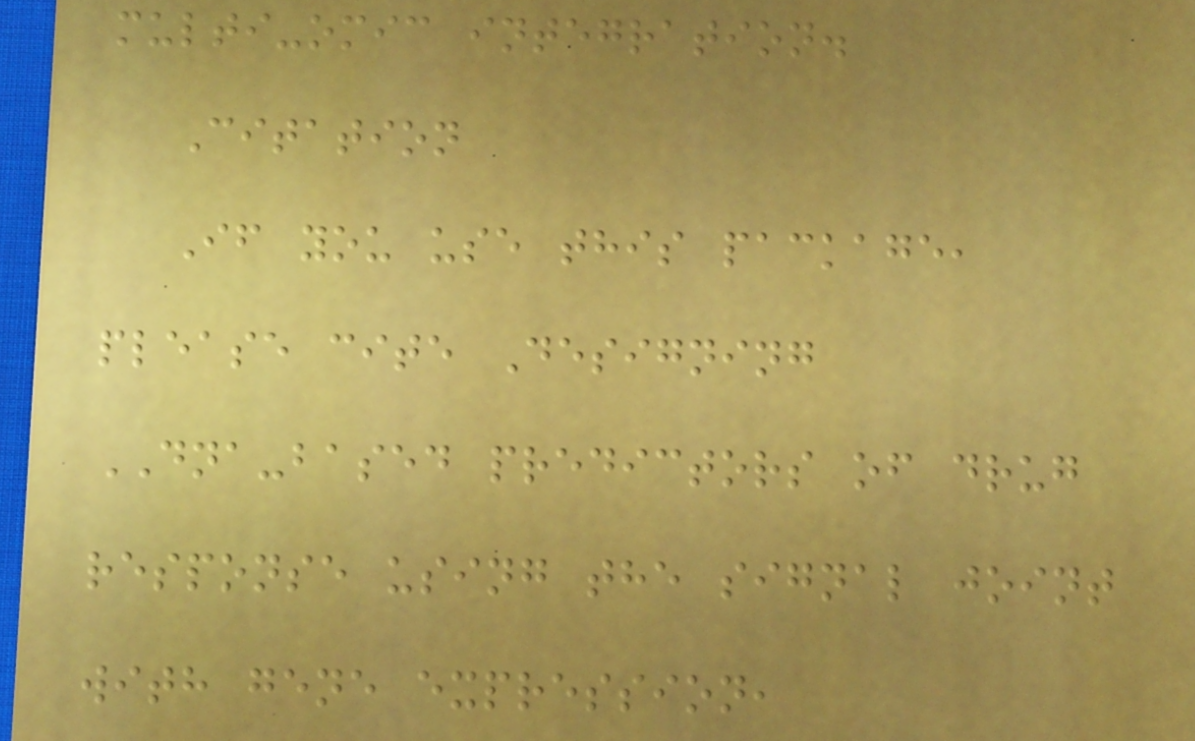multi-omic integration.
Citation
If you use this package,
please cite Designing
DNA-based predictors of drug
response using the signal joint
with gene expression,
